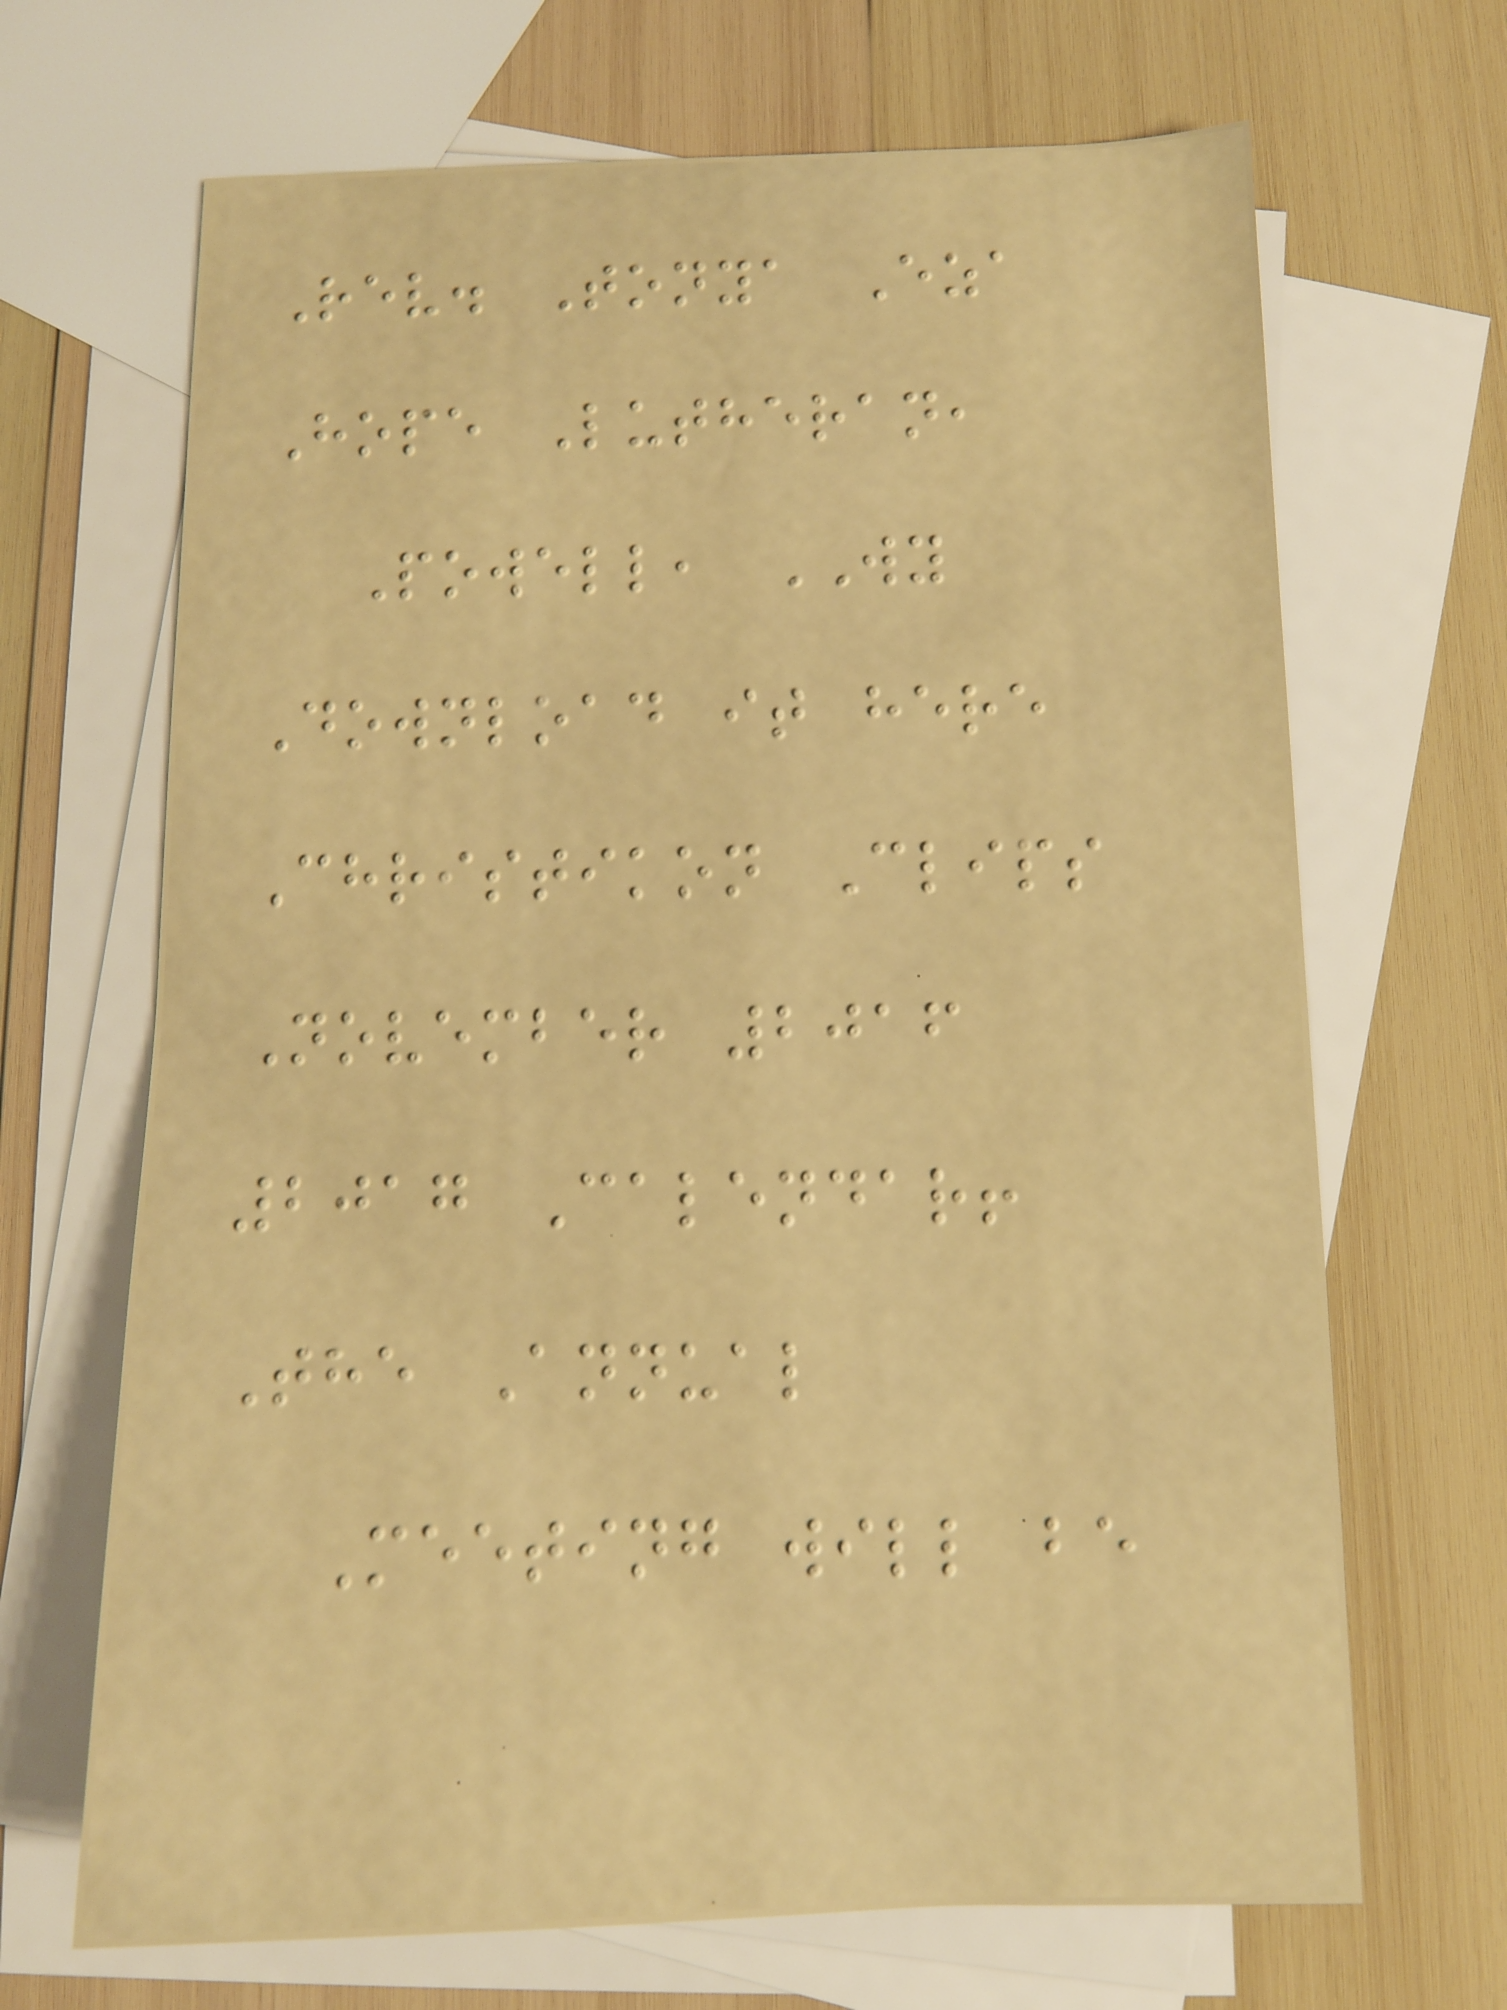Rev. Tonya Eza
Hope Lutheran,
Powell, WY
Download it here
Christikon Clips
November 2016
2017 Calendar!
The Annual
Meeting will be
